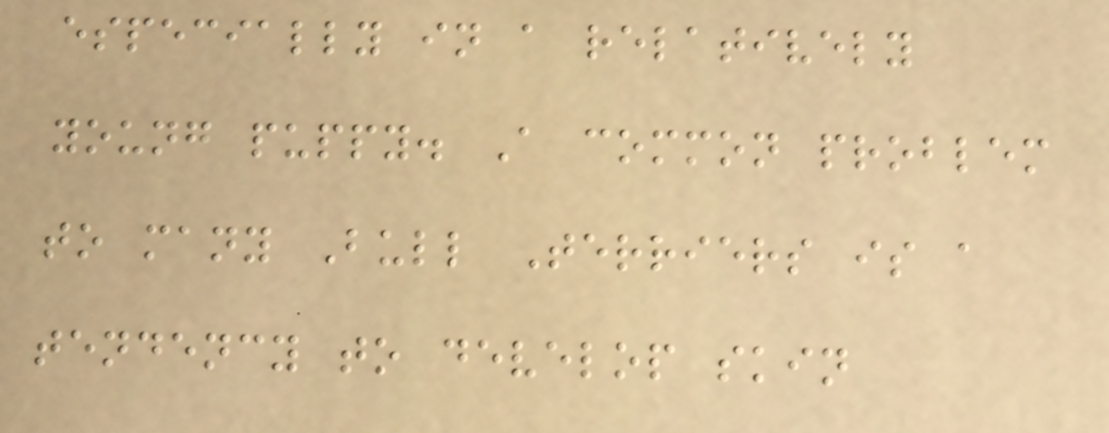especially in a relatively
young puppy. A common problem
to many Bull Terriers is a
tendency to develop skin
